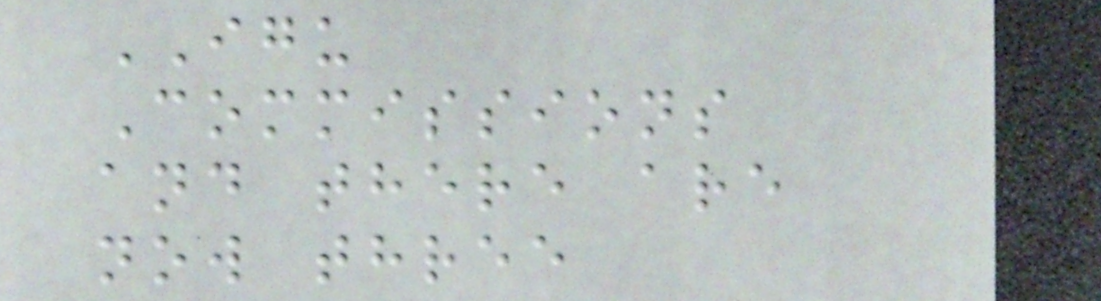IGU
Commissions
and there are
now three
